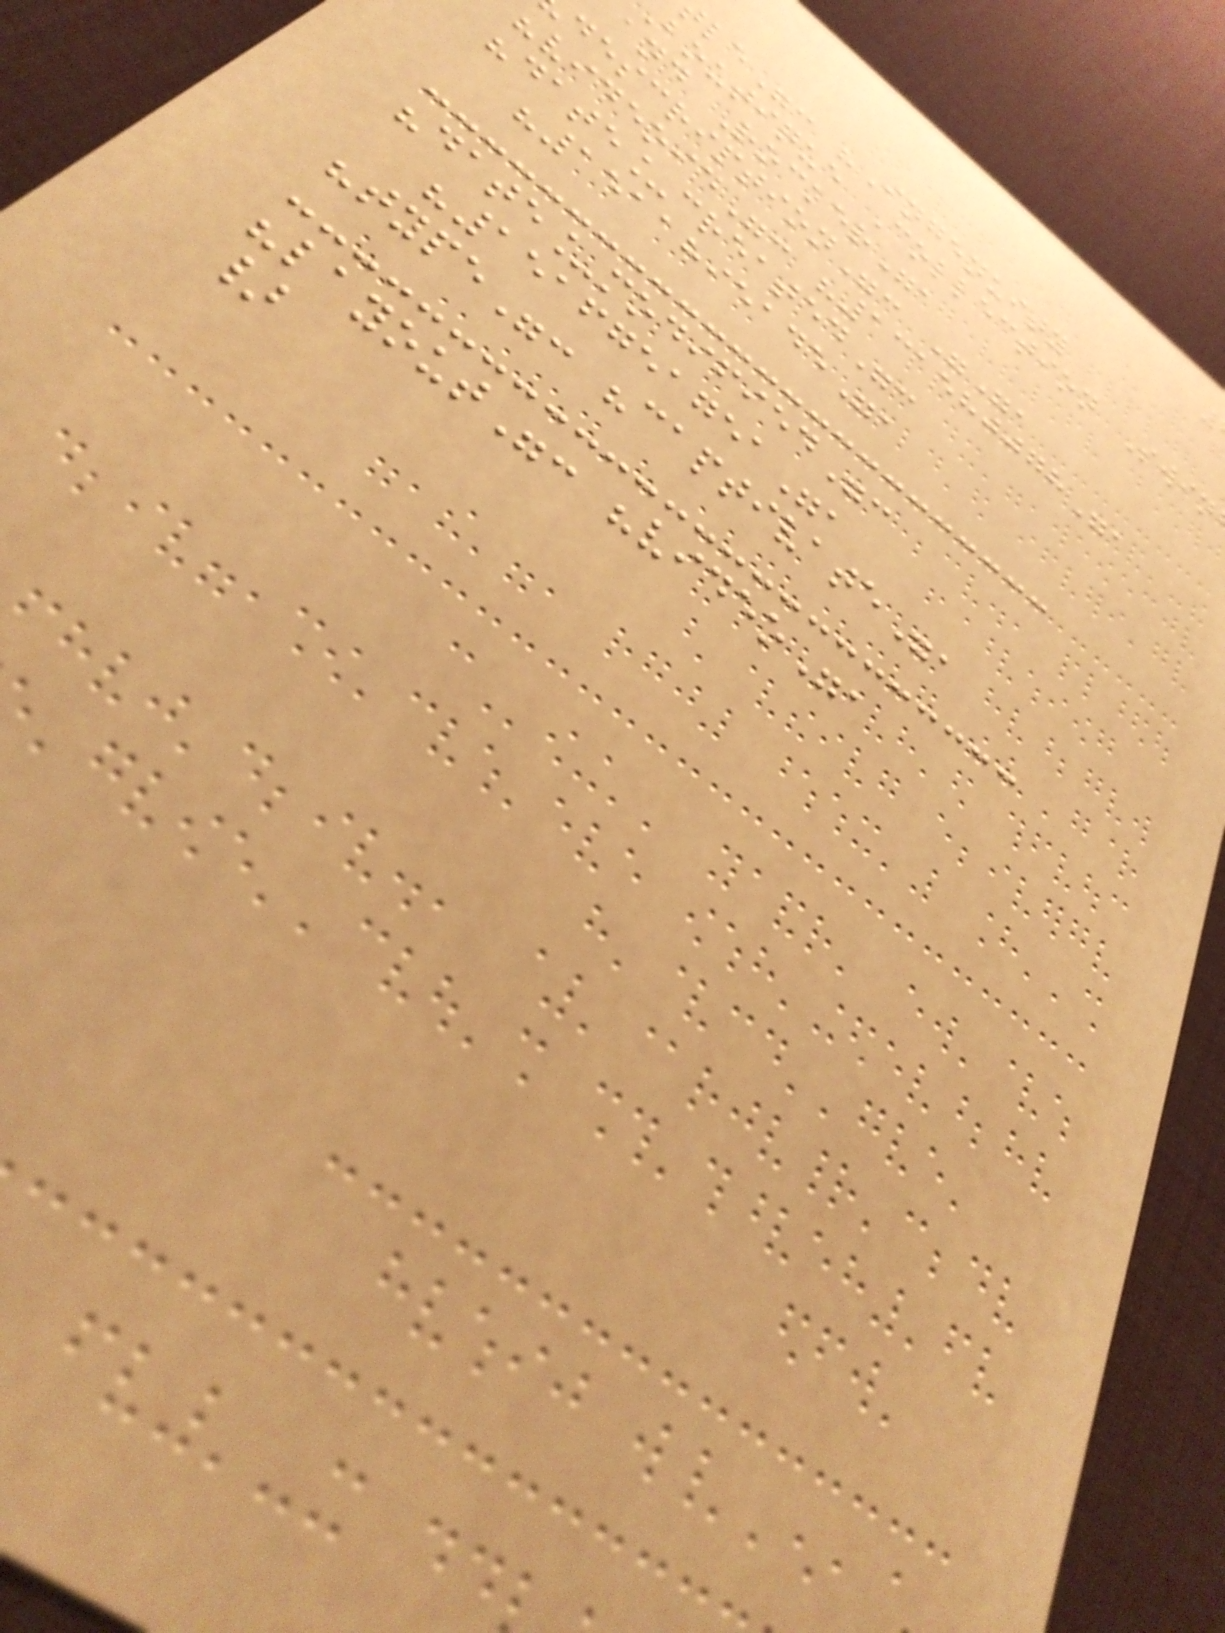tle": "Ingenuity
boutique Collection Swin
and Rocker",
description": "",
"videoid": "131580078",
"date_created":
"1511895145",
"date_modified":
"1516751751",
"type": "captivate",
"layout": "video",
}
